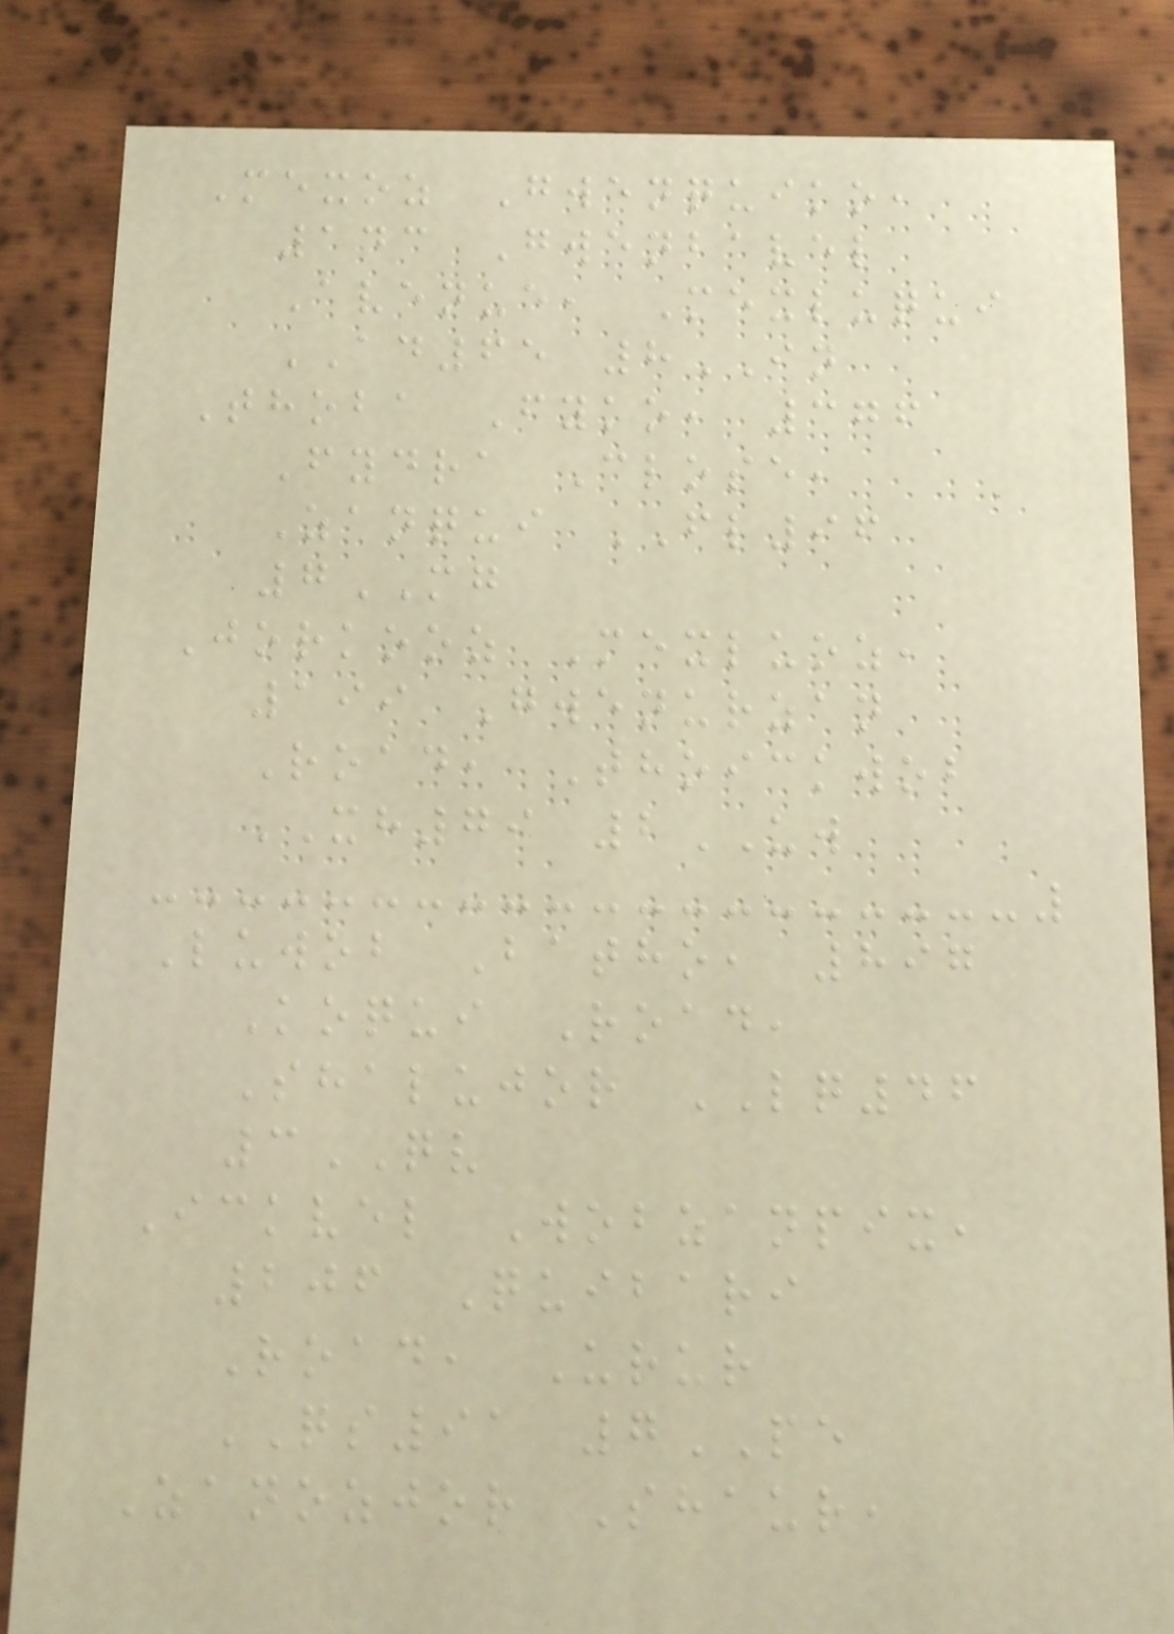Mexoz Gwenquiko,
143 Gwenbavel
Avenue, Mexluqui
AD65 8IN
Thoba Fyko, 376
Fydra Close,
Zanqui FL96
7MG
Jorkooz Mexluoz,
199 Gwenurzan
Road, Thoickwob
XH79 2UW
Luwob Batho, 897
Koqui Road,
Shalujor LQ46
3QV
Ickvel Wobzanpix,
206 Quibari
Road, Urur
QS91 7PE
Zanozjor Shaur,
